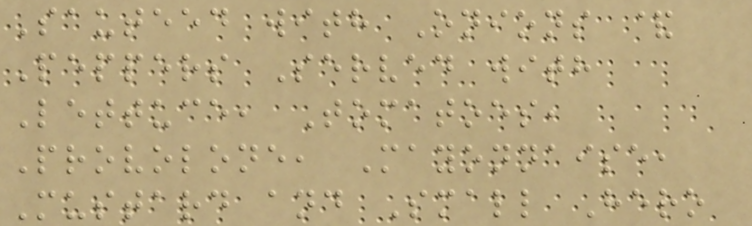Sauteed with Onions &
Peppers Served with
Lettuce, Tomatoes,
Provolone, Mayonnaise,
Mustard and Small Hero
